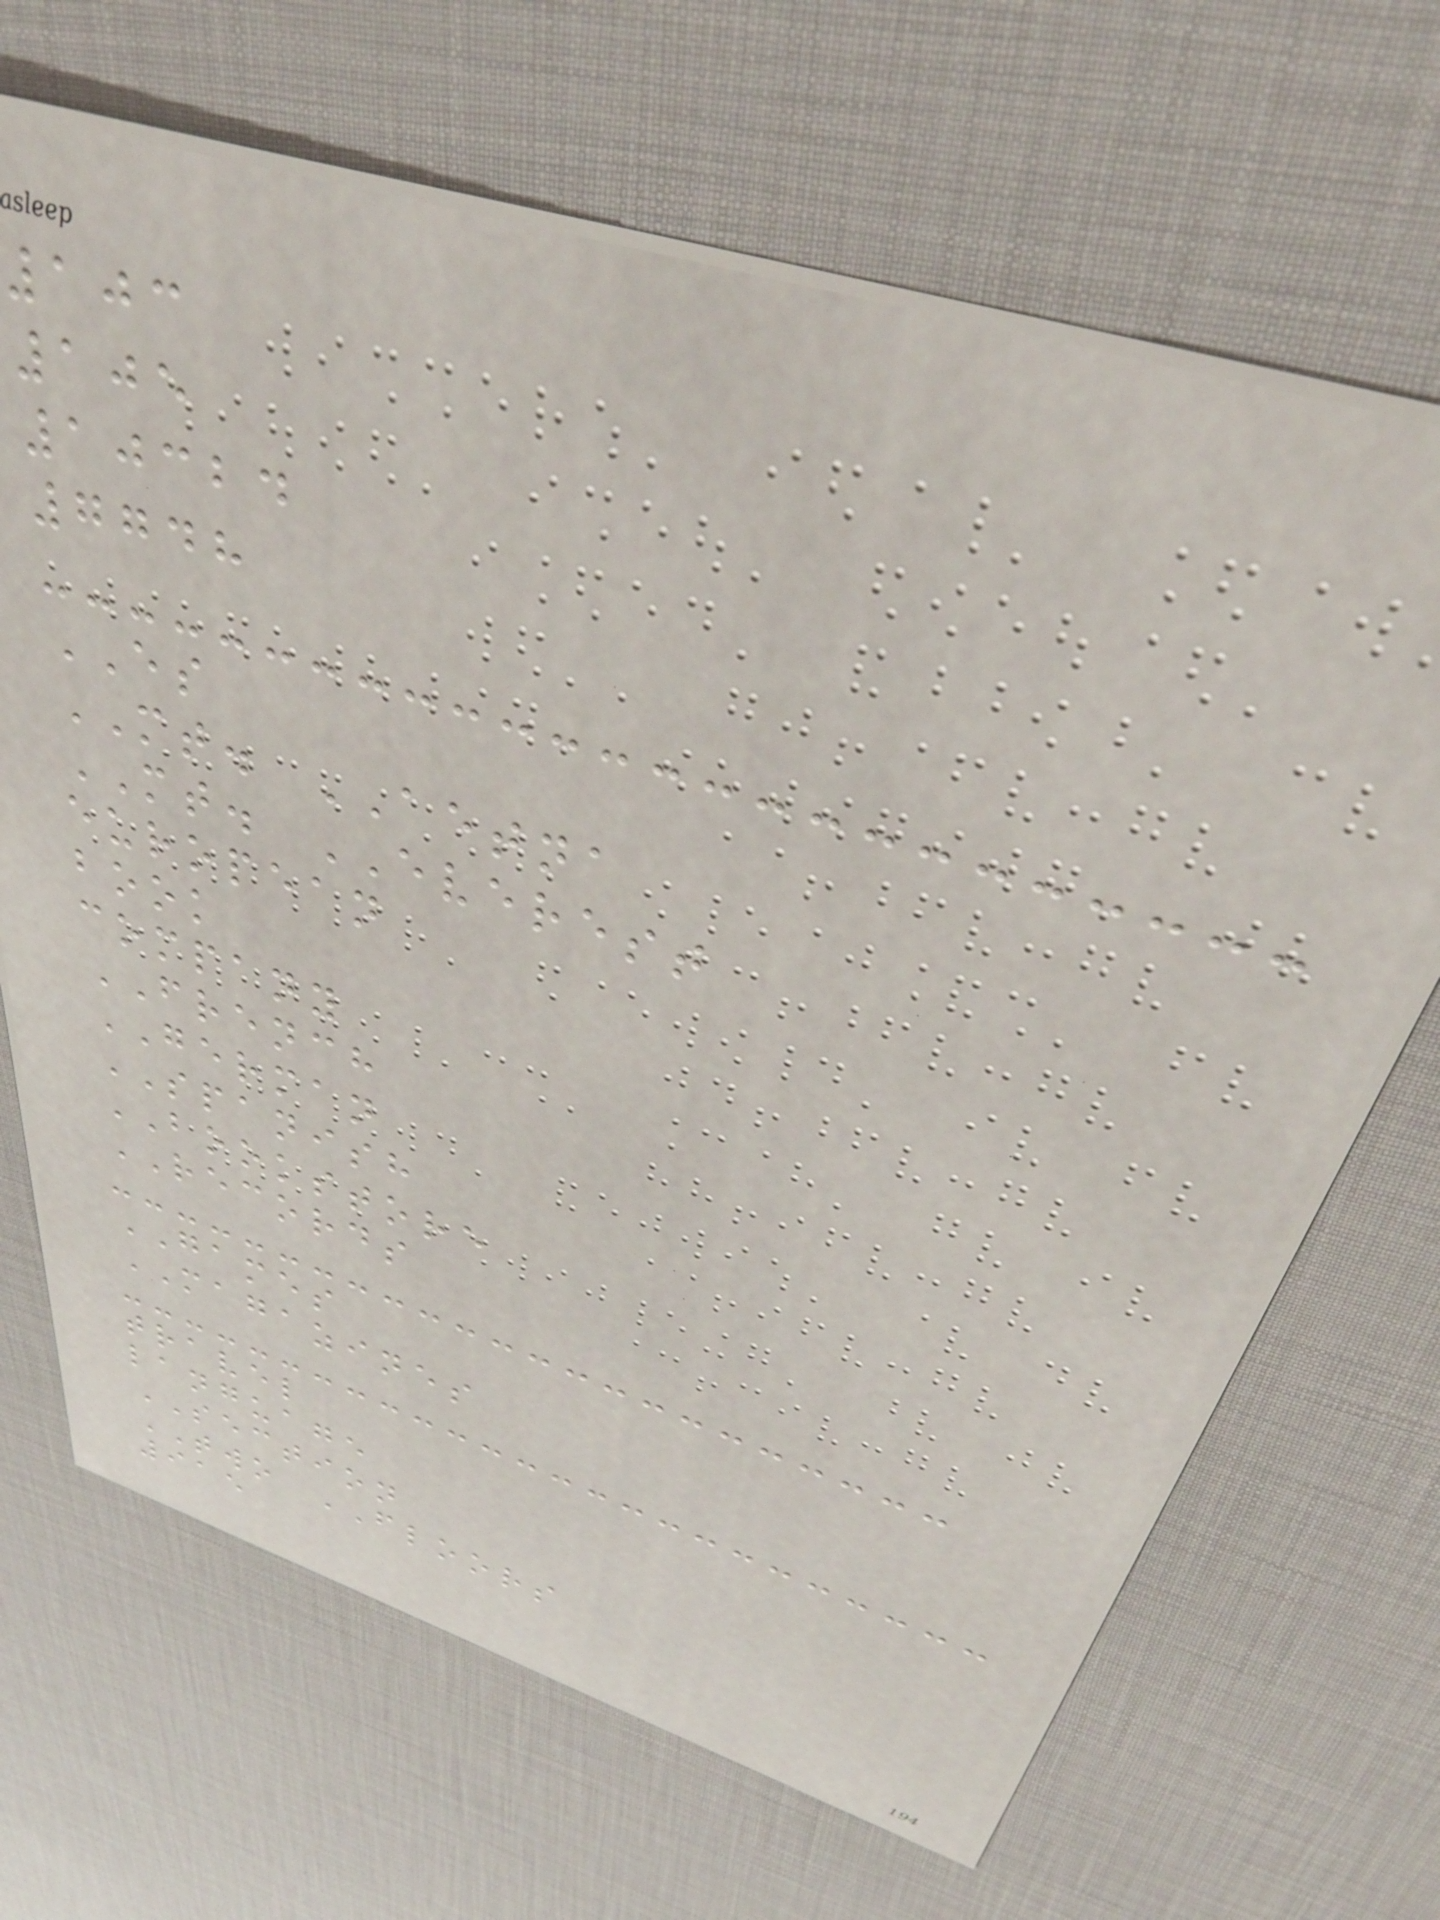103
105
10324
7748
ES
MT. AETNA
MT. EVEREST
european
book
company
FRENCH
GERMAN
SPANISH
BOOKSTORE
RECORDS
GAMES
MAGAZINES
travel
language
SECTION
TWO FLOORS
915
